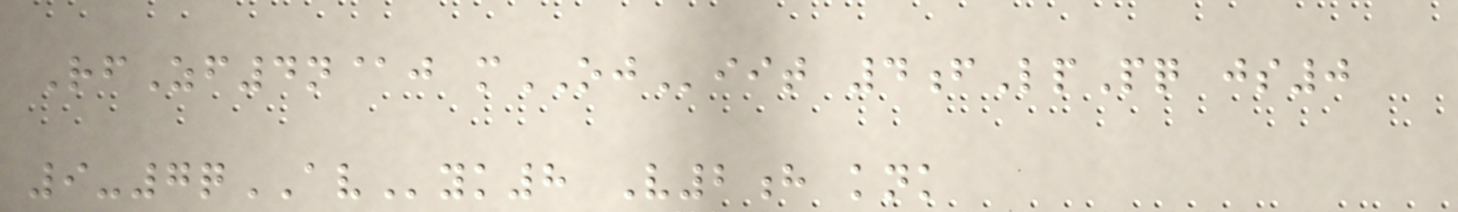RfZf4n@j mOJiit 4fLpPq js0
9-7qAVyk8 V2h knk
